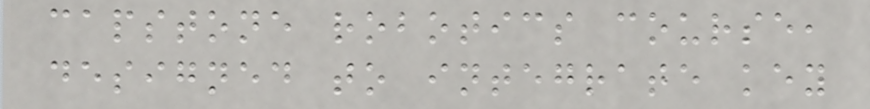capstone robotics course,
designed to integrate key
